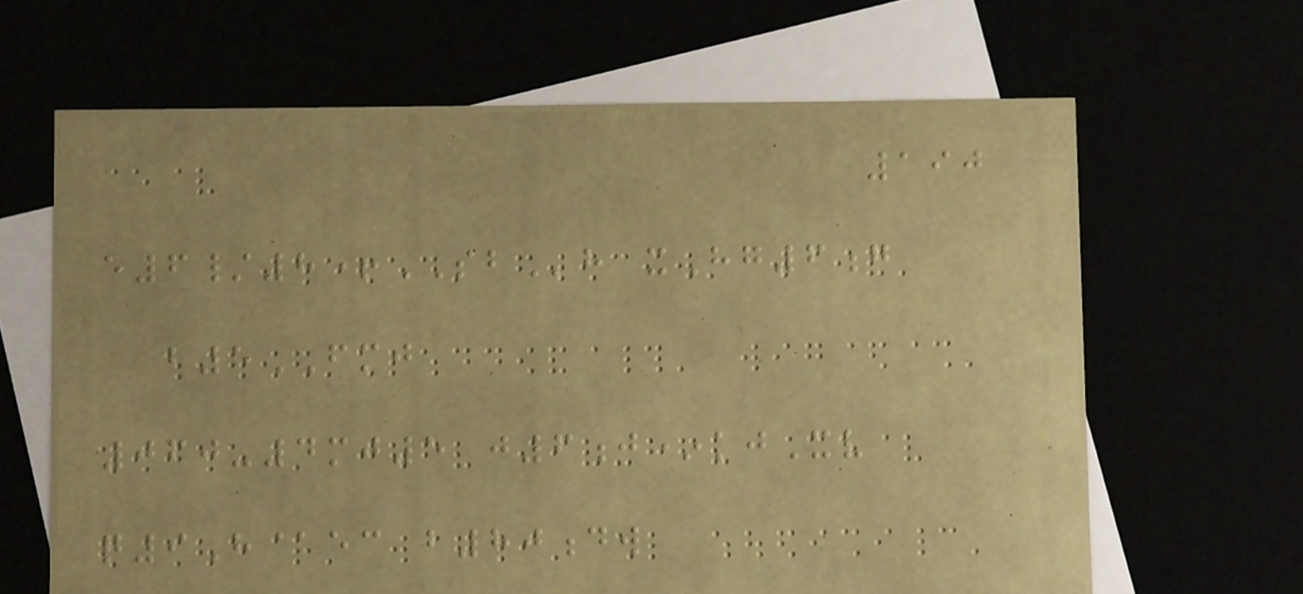190
e6/8+SBh xHg6g
b5FMJ
060-4mj5 j6j*kjXv
q9H@ec b80dw
